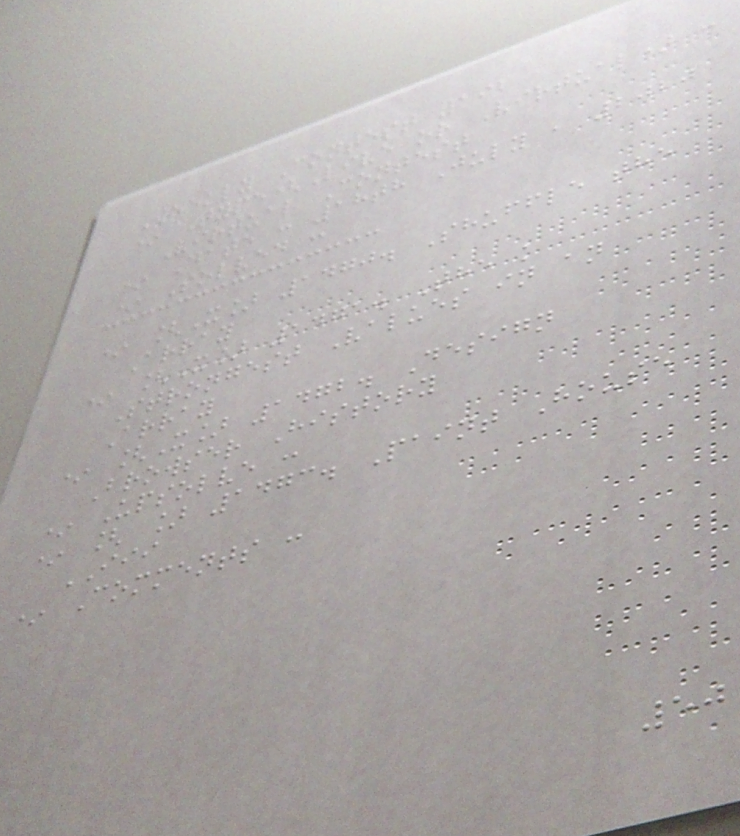Weekly Contest 192
* Type(Live or Virtual) :
Virtual Contest
* Date : 18th July , 2020
* Solved :
* [X] 1470. Shuffle the
Array
* [X] 1471. The k
Strongest Values in an
Array
* [X] 1472. Design
Browser History
* Upsolve :
* [ ] 1473. Paint House
III
* Comments :
50
